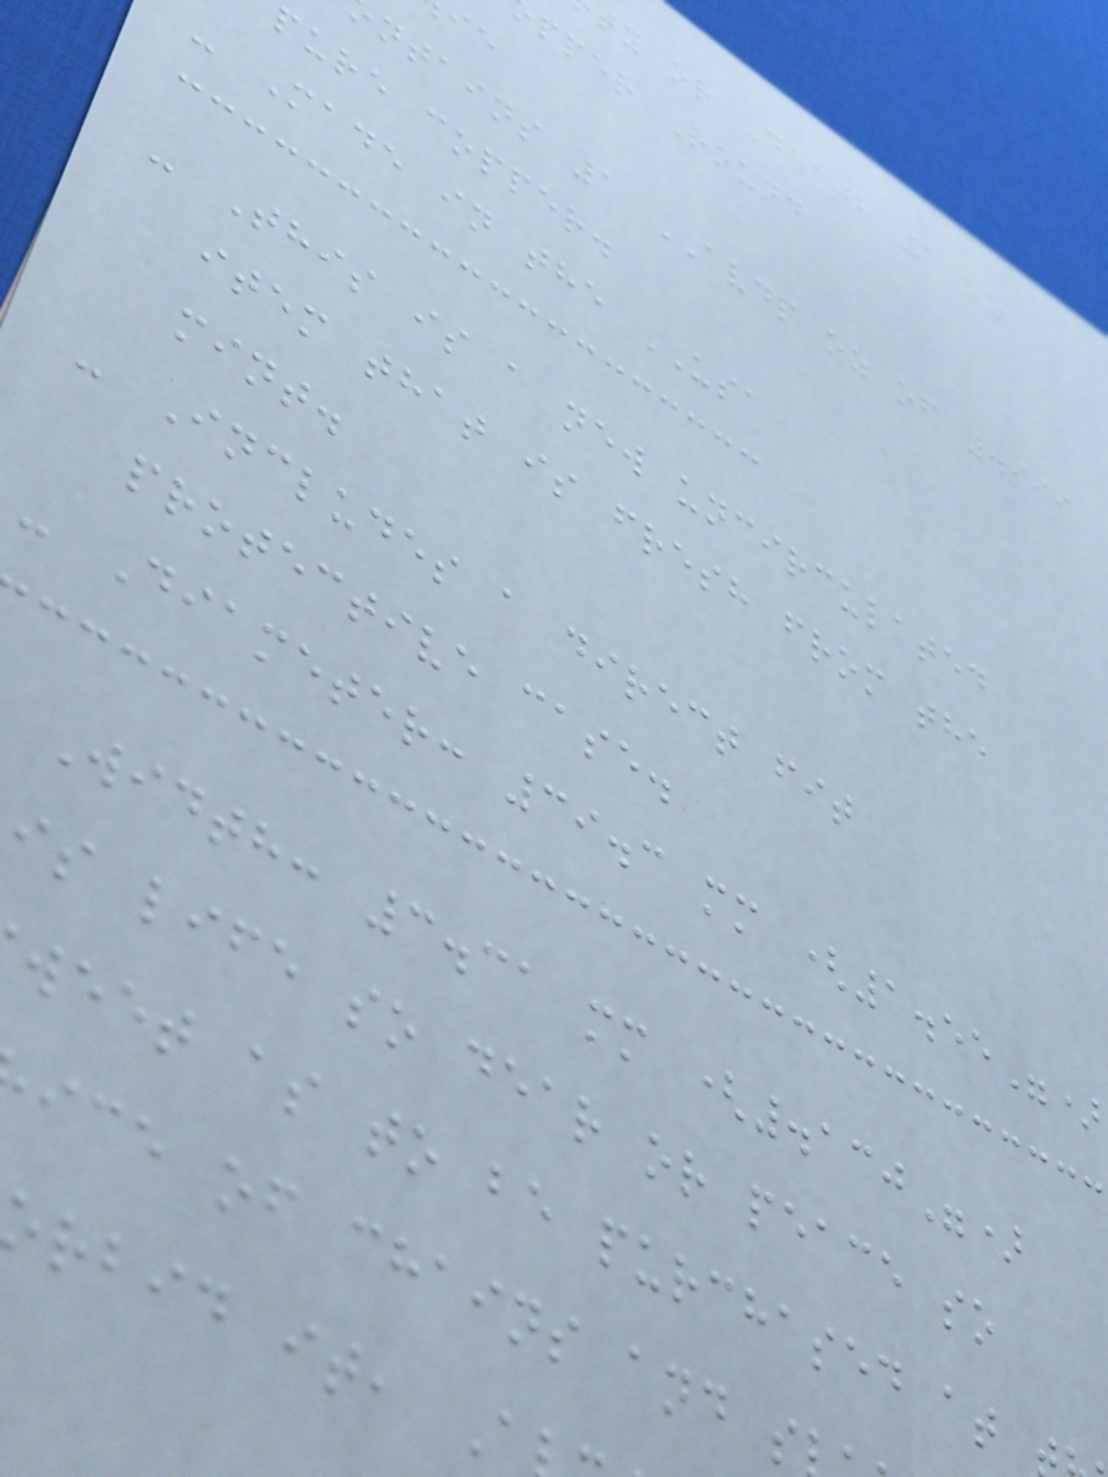ty or Death 1 oz
pper Round
ntains 1 AVDP oz of .999
pure copper.
- Made in the USA
- This is a new uncirculated
item that is fresh from the
mint.
- Includes a direct fit
protective case.
- Diameter: 39.3 mm (1.55")
Width: 3.31 mm (.130")
is life so dear or peace so
weet as to be purchased at
ice of chains and s
rbid it, A
